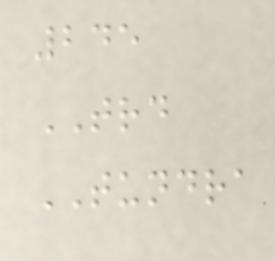245
TRD
TUNDRA
